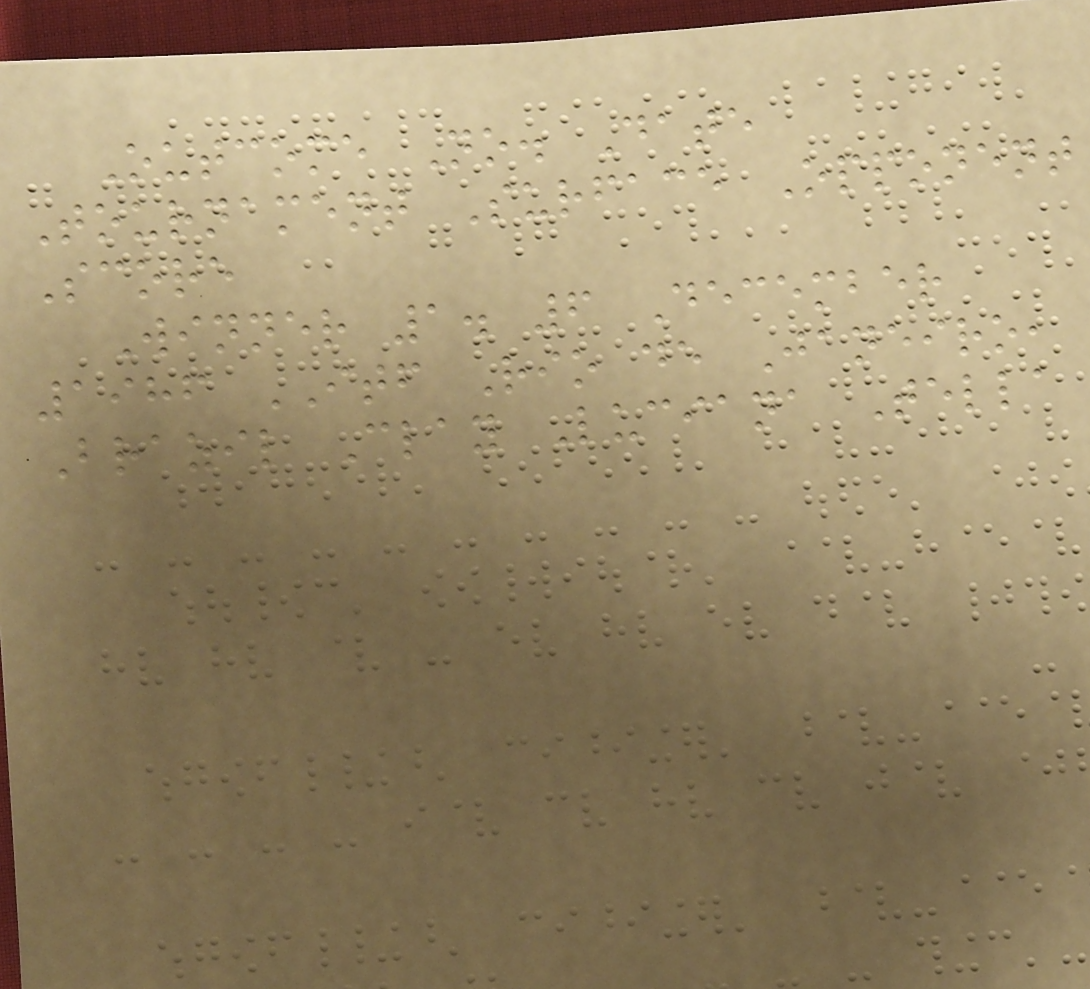Outcome No. Date
Tournament Surface Opponent
Score
Winner 1. 6 December
1986 ITF Rio de Janeiro,
Brazil Clay Luciana Tella
